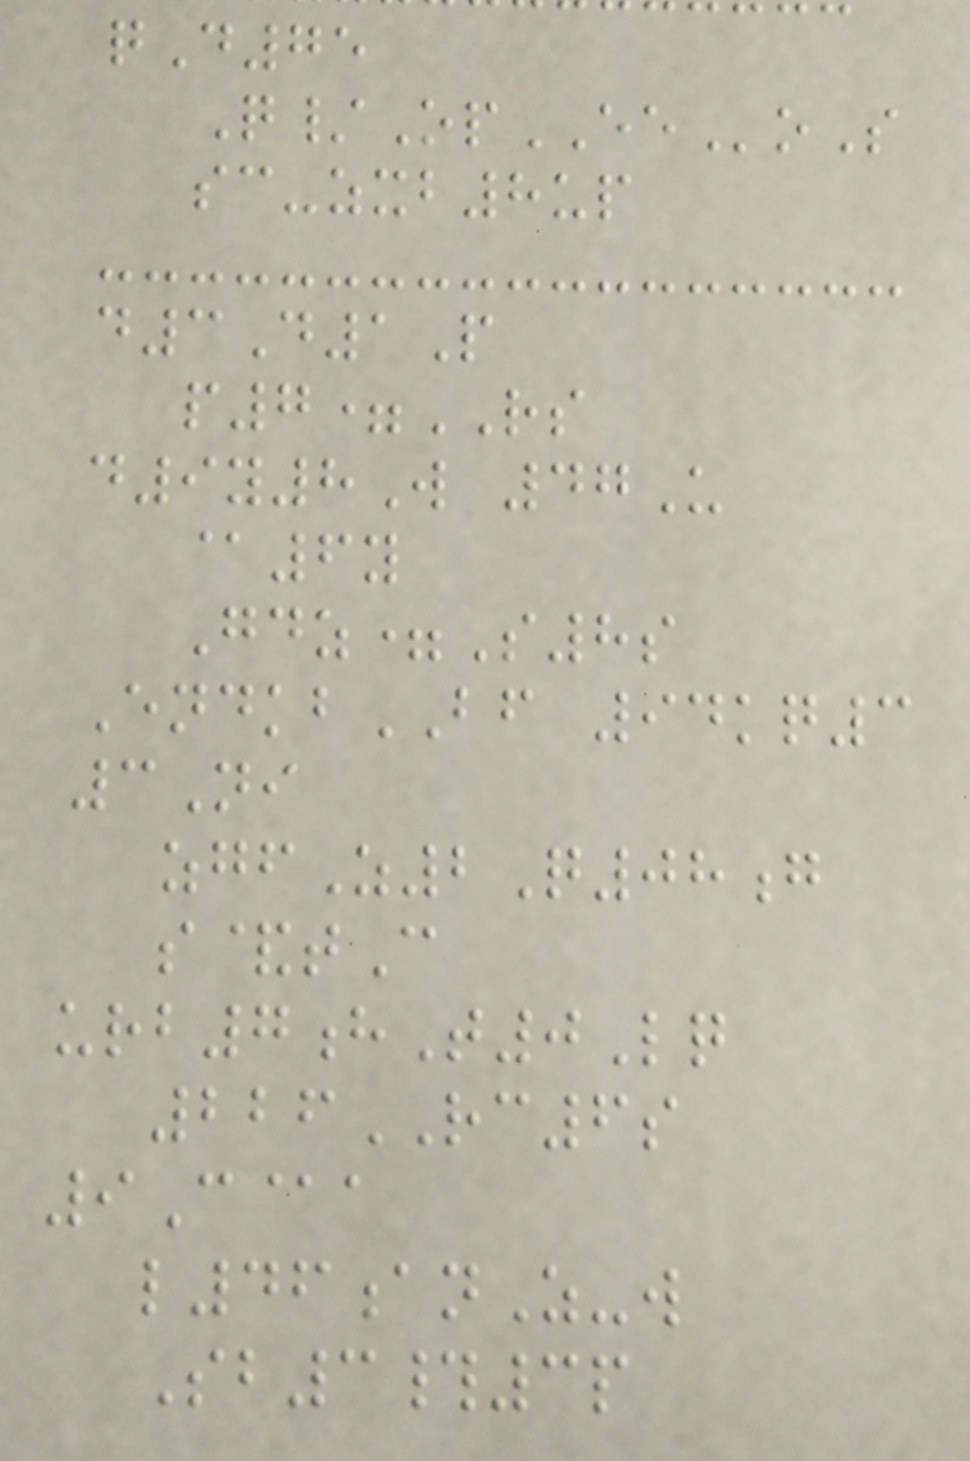qD75
Q/OpEEoS
sc-zxb8up
d3D1P
p7=RS
d9y8W 47U
@6y
Gdz=S8s
EndkbBF 94kq3
3Ni
zgfZ2Q08g
s&tC
urb7hT0Lq
226RC6s
9C@a
l46anZ-w
Sb3#3p
